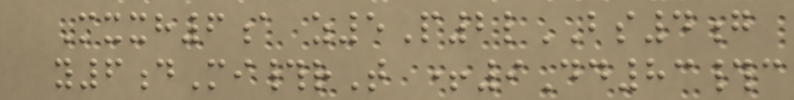Mxxh6a z5P2lBS4g
y6dMi#rT +9Dd83#c
